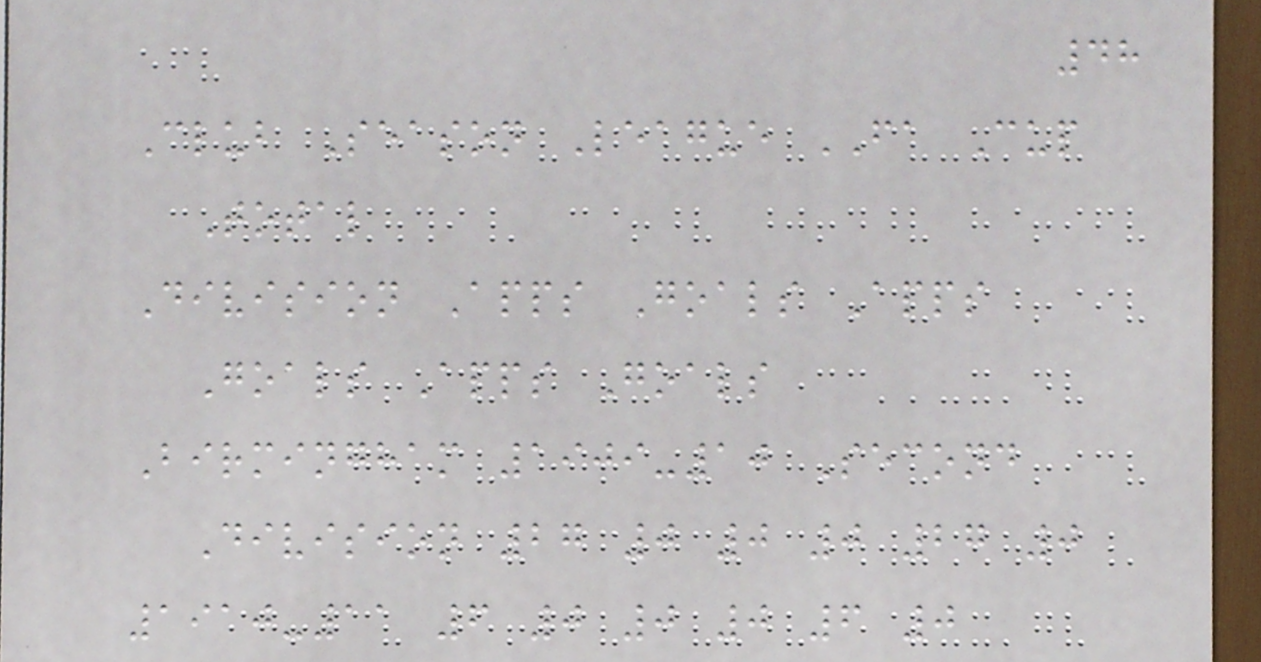48
Club Season League FA Cup
Total
Division Apps Goals Apps
Goals Apps Goals
Birmingham 1909-10 Second
Division 27 0 0 0 27 0
1910-11 6 0 0 0 6 0
